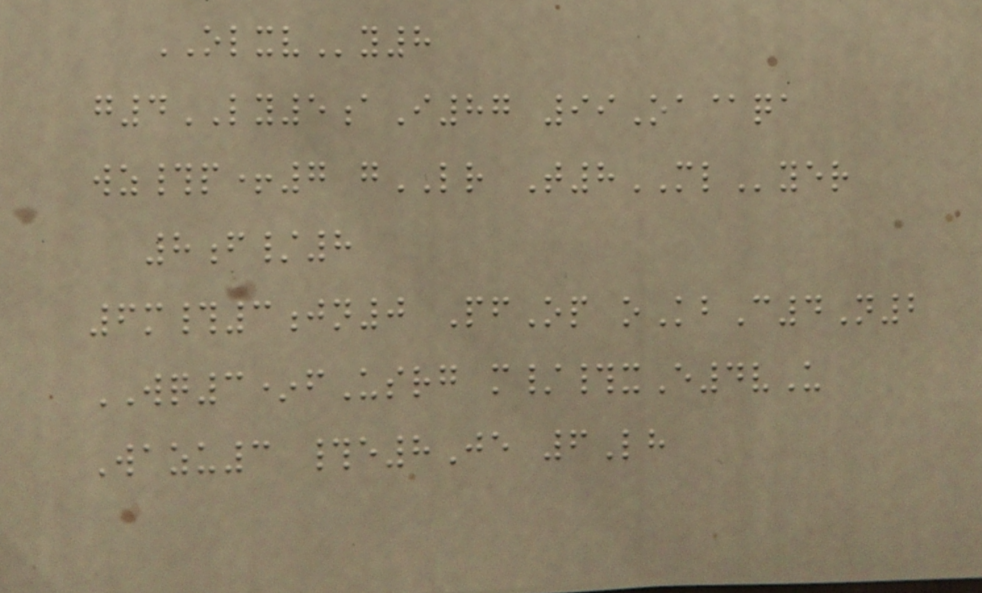OLXVy8
g4LY5aI87 99Oa@qa
wz#p+7 gLR T8MLyer
8f/8
6m#3jn0 PfOp oKbC4N2
WQ3*fUsrg m/#xE4vU
Wazu3 #e8Je 6Lh
